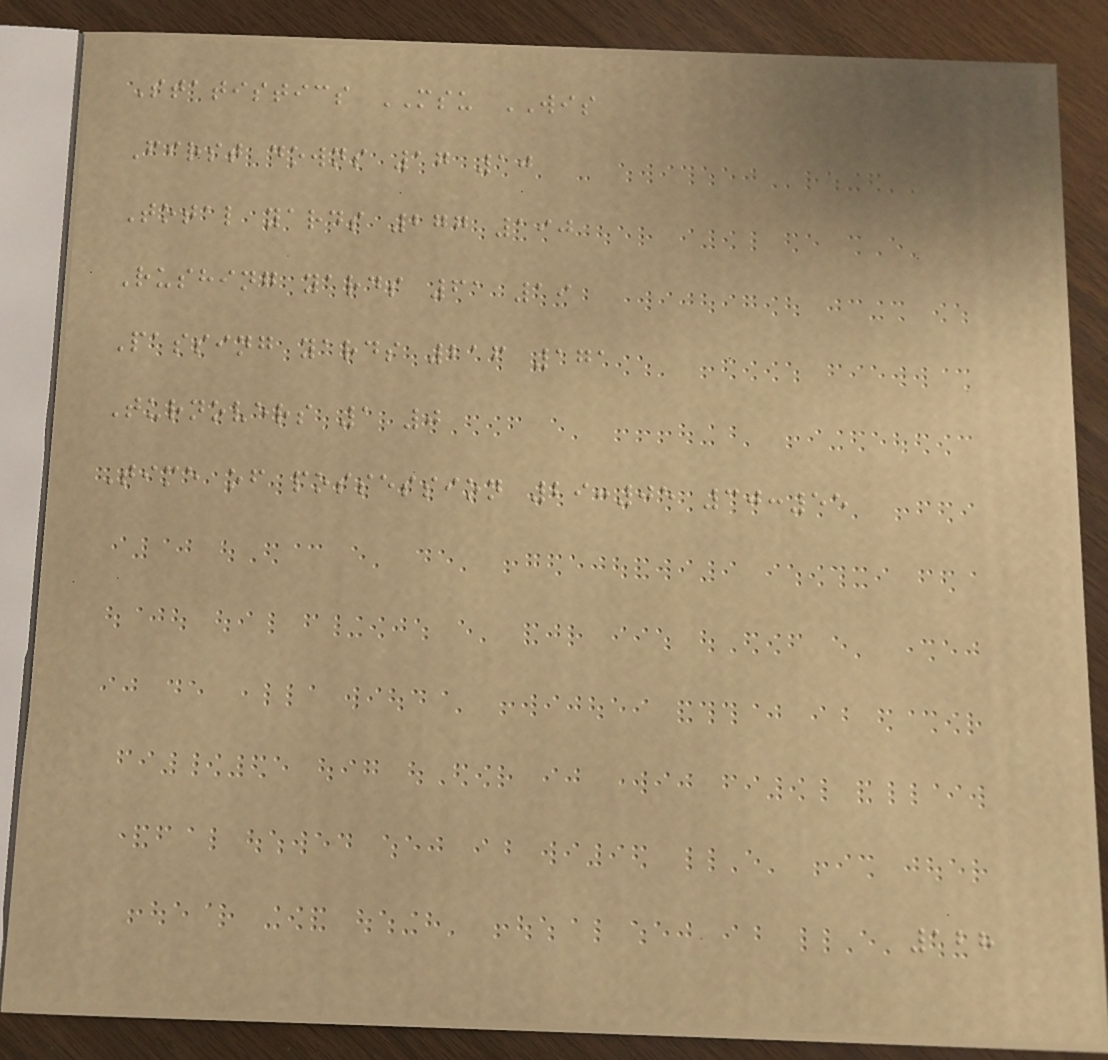Statistics MSU WIS
First downs 17 10
Total yards 277 190
Rushing yards 61 19
Passing yards 216 171
Turnovers 1 0
Time of possession 29:05 30:55
128
